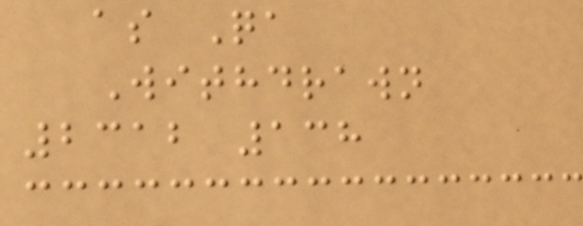as Qa
Withdrawn
2312 138
